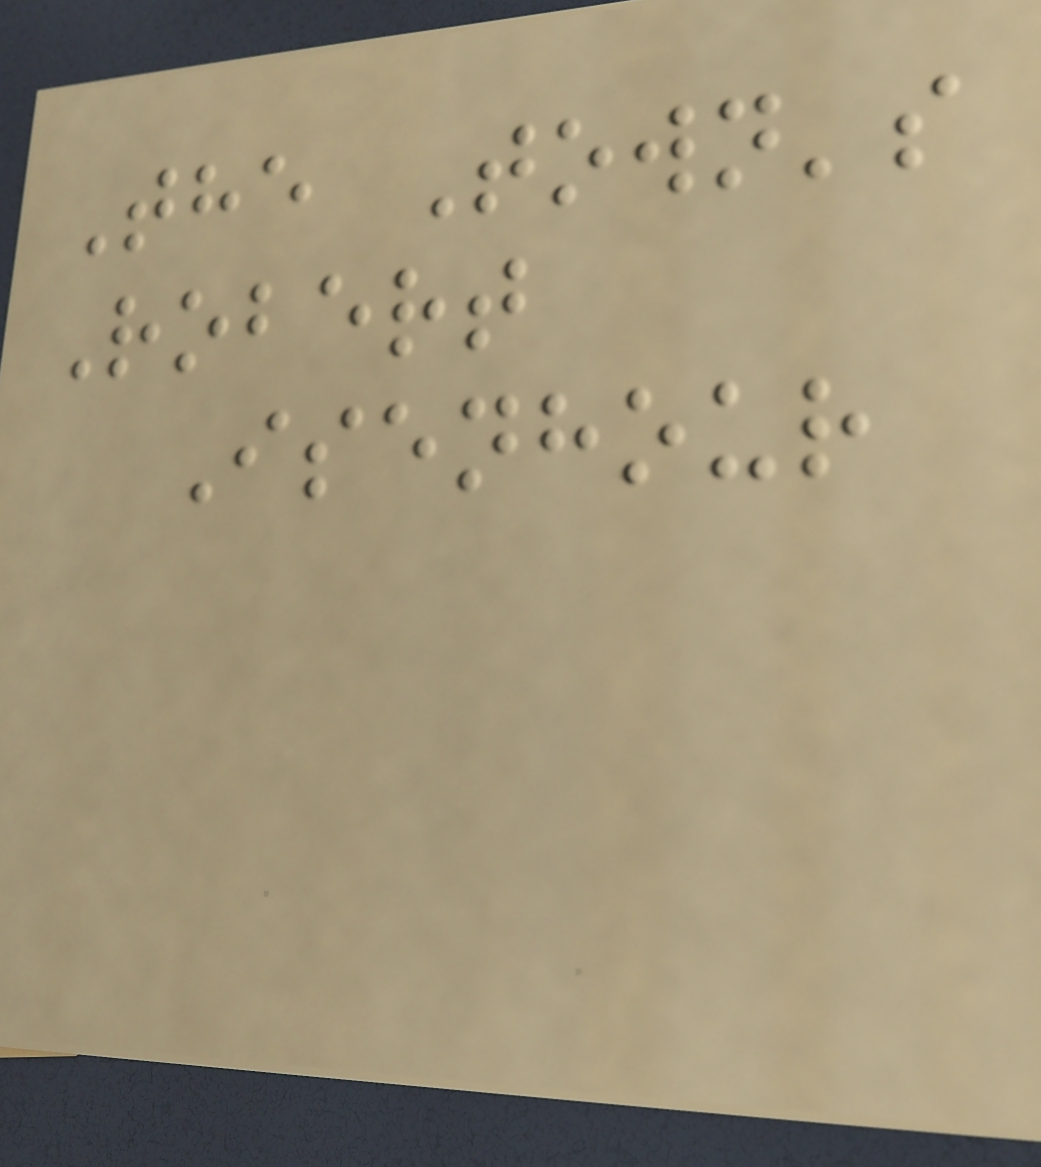The Town's
Robert
Isenhour
